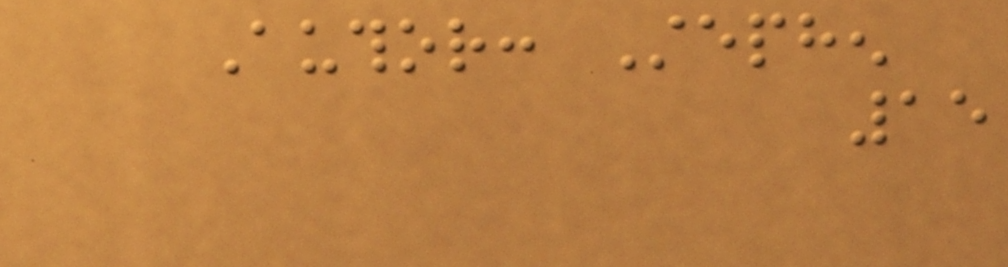Author: Stephen
15
